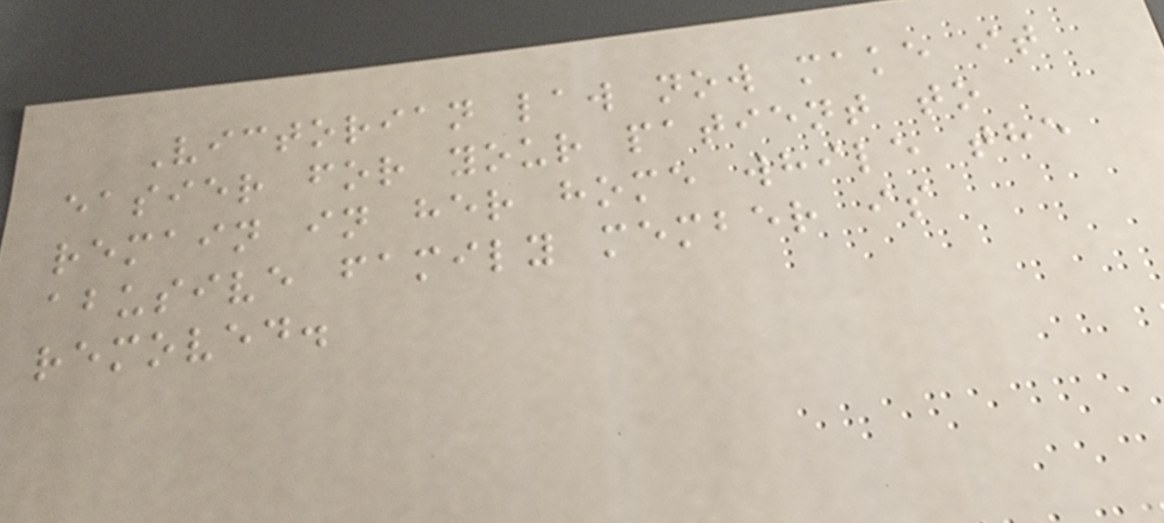Victorian law now make it
easier for your patient to
remain in her home while the
abusive family member is
removed.
